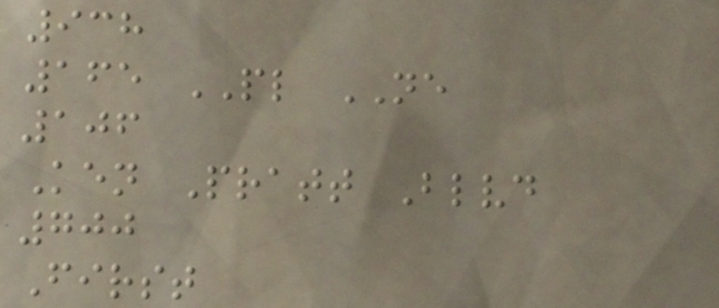938
165 PL NE
106
Ken Pratt Blvd
700
First
